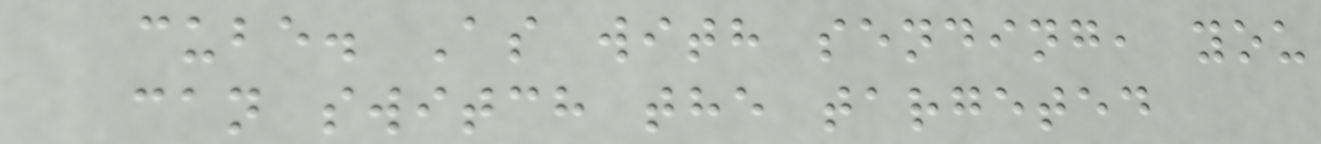cube. As with sending, you
can switch the targeted
